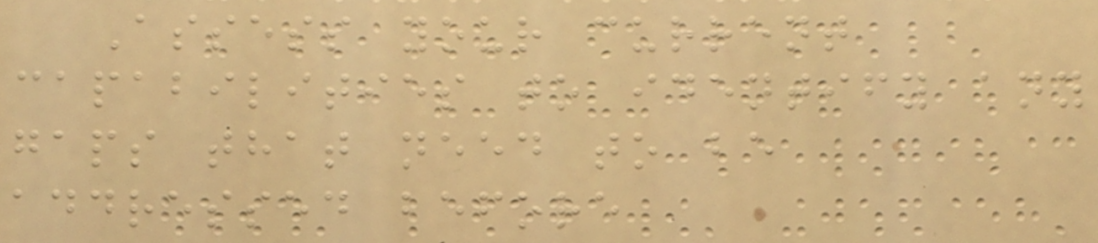Assess your current
capabilities to identify any
gaps that need to be
addressed before
